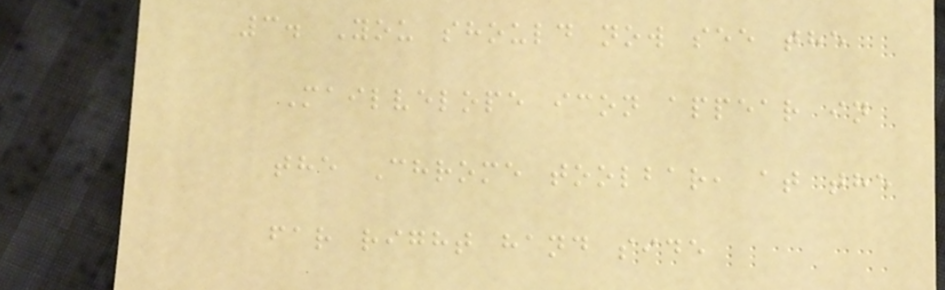3. You should now see the
Mailvelope icon appear in
the Chrome toolbar, at the
far right hand side
